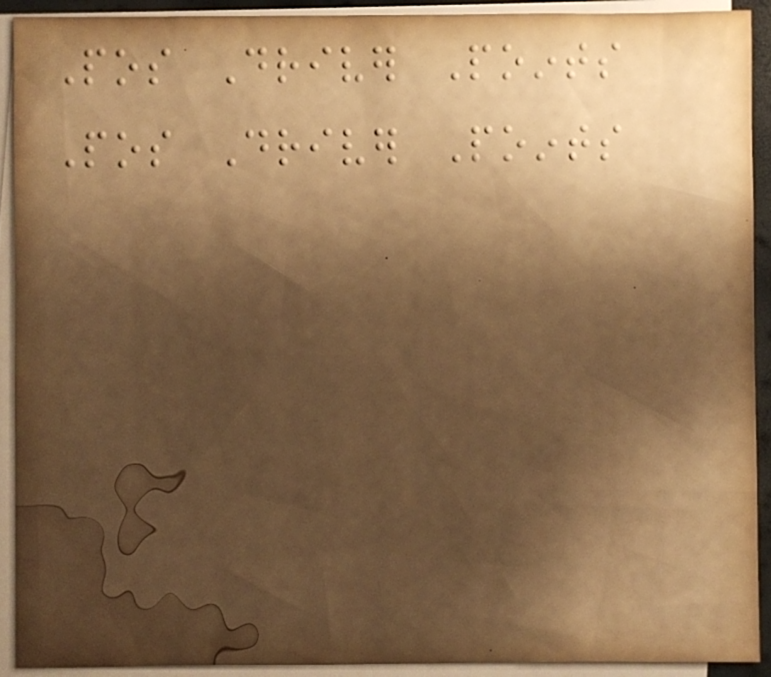Pos Driver Points
Pos Driver Points
